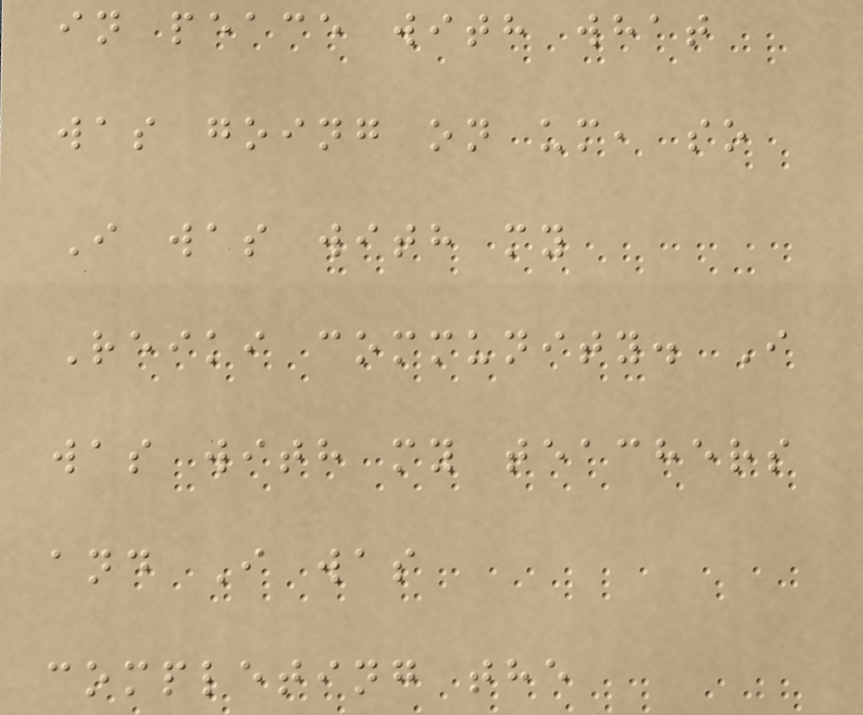in peace with what
was going on um, so
I was with my
Reiki community. I
was with my teachers
and I was
completing the
